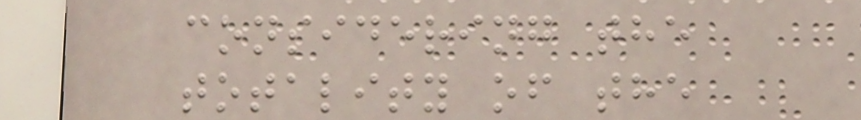considering the
totality of the
